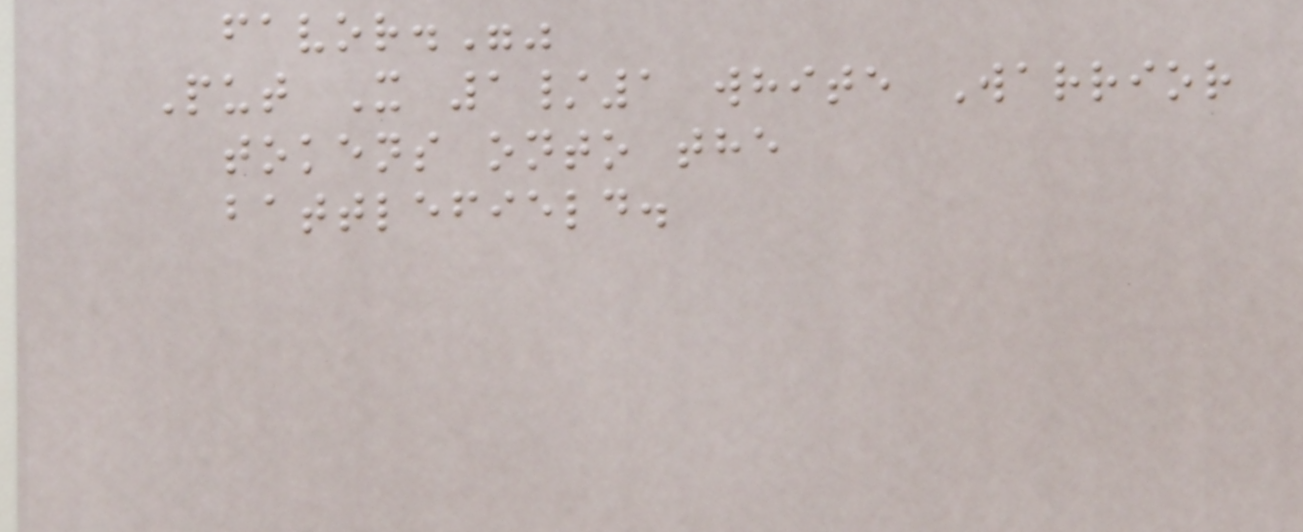favor.""
Put X 1/1 white Warrior
tokens onto the
battlefield.
